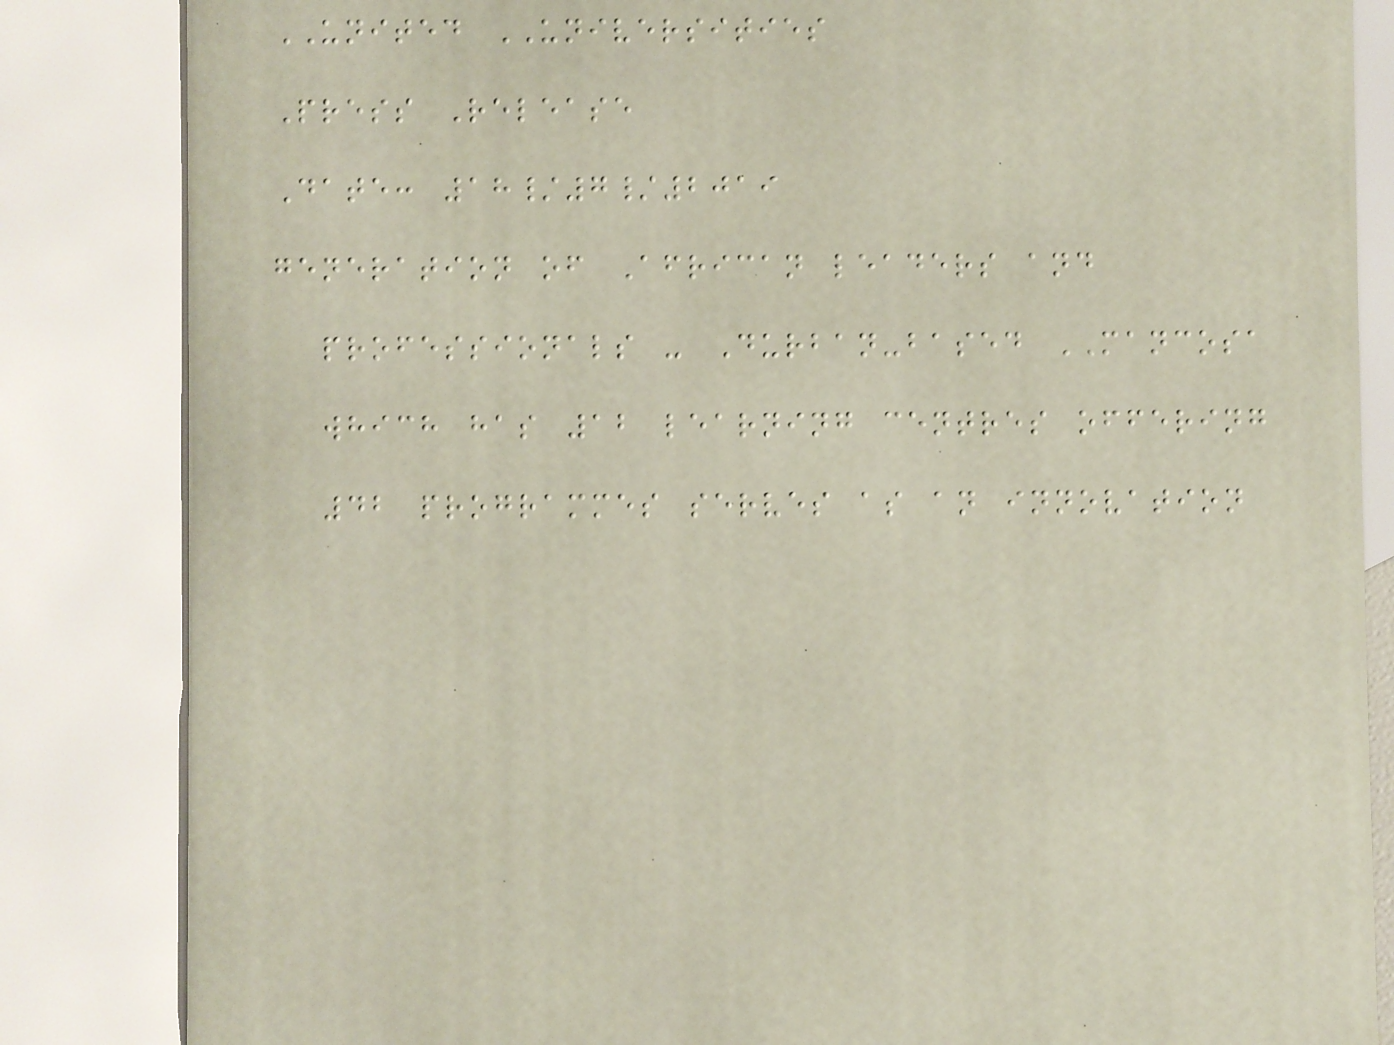UNITED UNIVERSITIES
Press Release
Date: 18/7/2019
generation of African leaders and
professionals - Durban-based MANCOSA
which has 12 learning centres offering
42 programmes serves as an innovation
